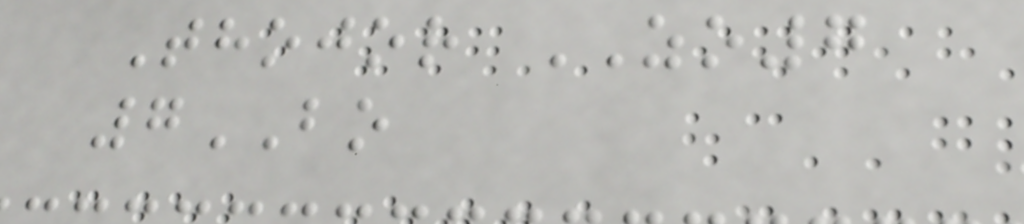Thojor ZO7
7BO
